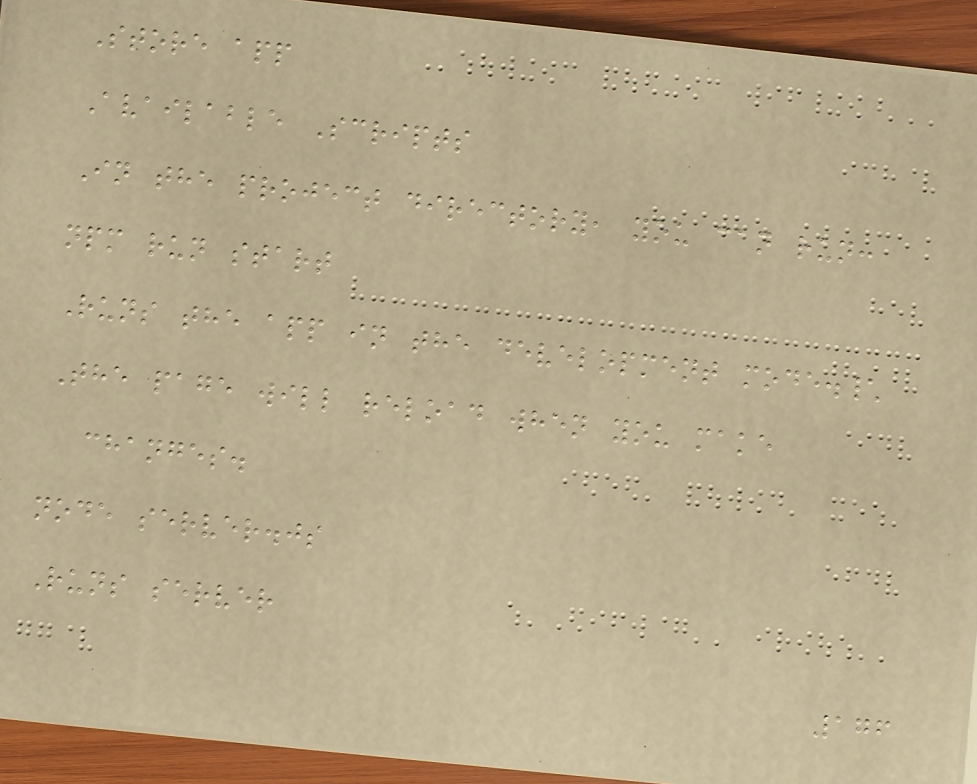Store app
Available Scripts
In the project directory, you can run:
npm run start
Runs the app in the development mode.\
The page will reload when you make
changes.
node server.js
Runs server
176
